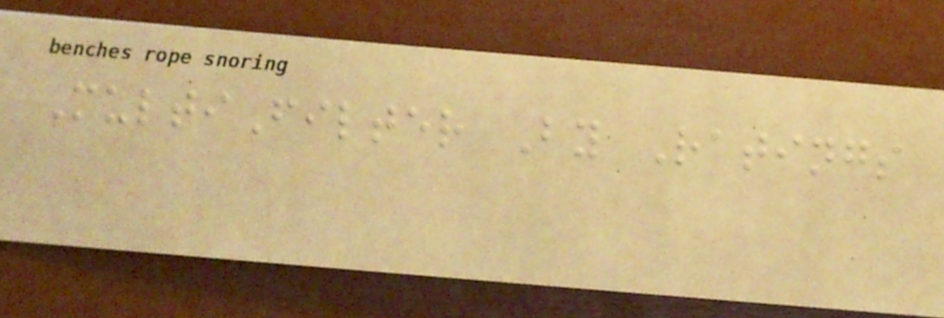MultiFilter By Ratings
